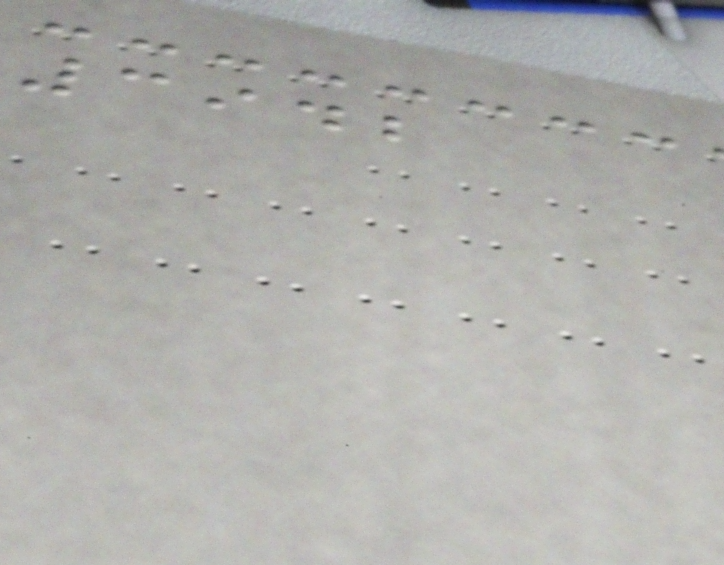3942
